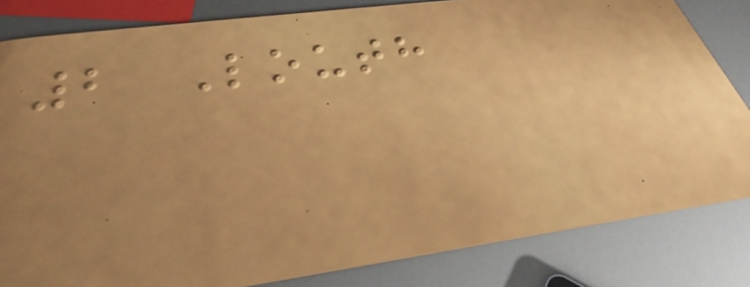2 Louth
